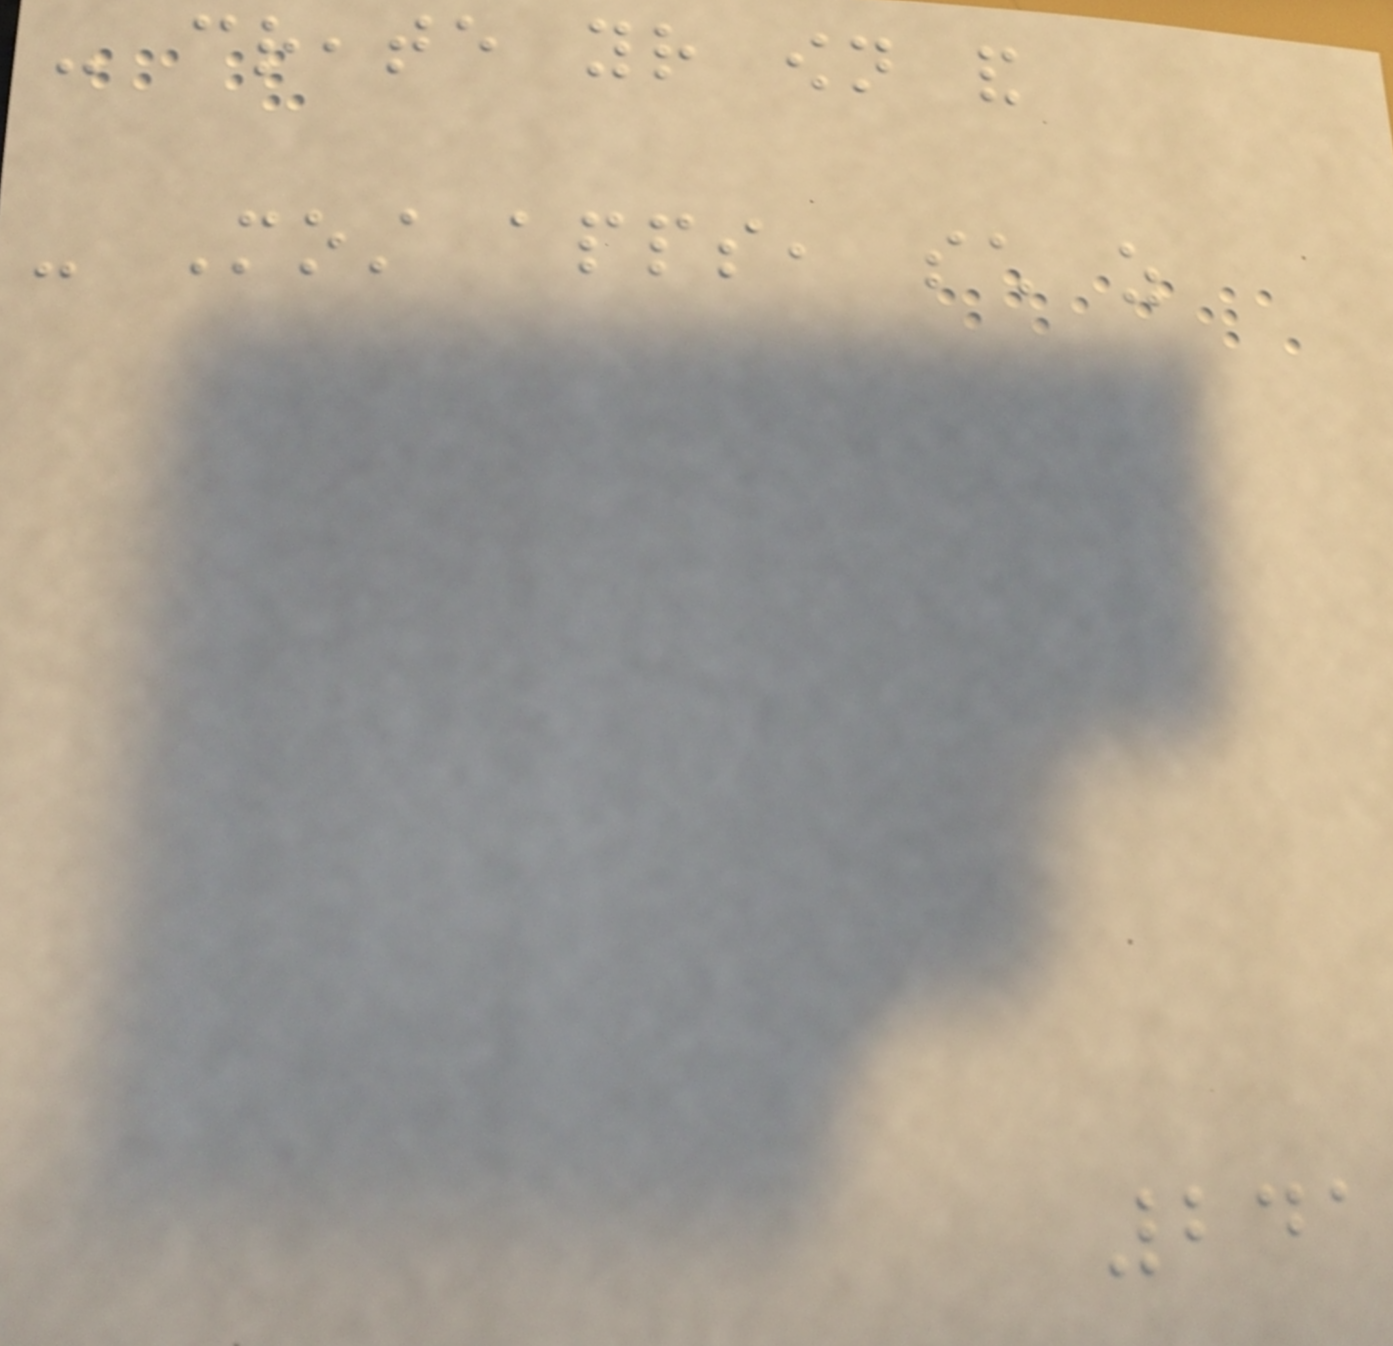- create your own and
- Most apps, such as
241
